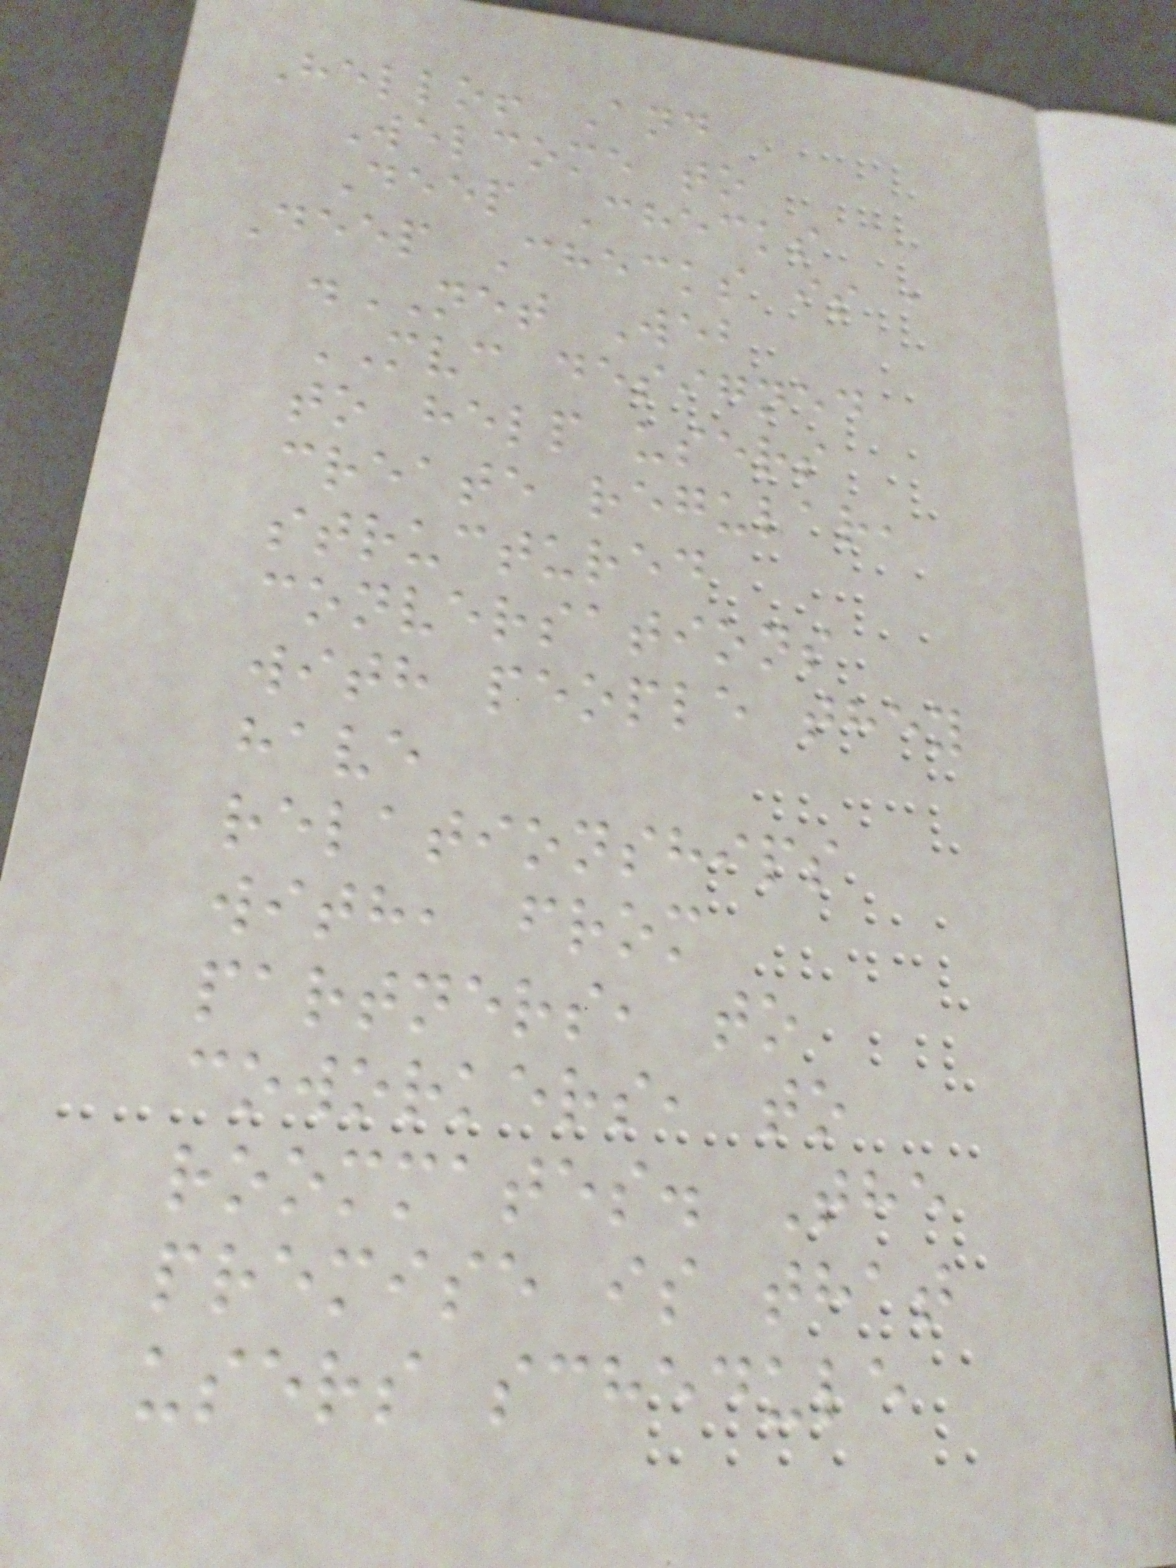Hello! And
Welcome to
Deep Checks
Deep Checks is a
.NET Web
MVC designed
to help users
create regular,
structured
conversations
with people they
have
relationships
with, from
partners, to
coworkers, to
roommates. The
premise is that
users schedule
